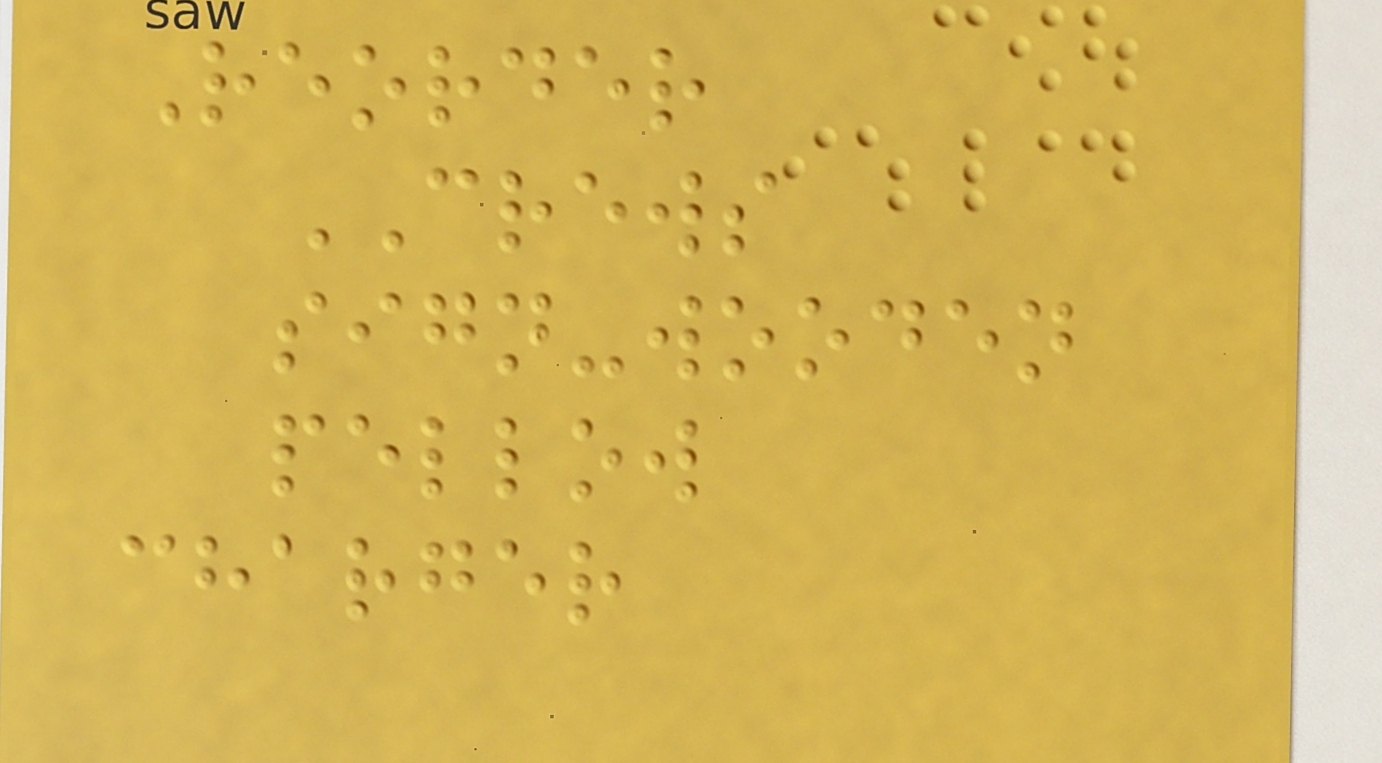Reorder
CREWS
sign-wooden
pellow
charger
